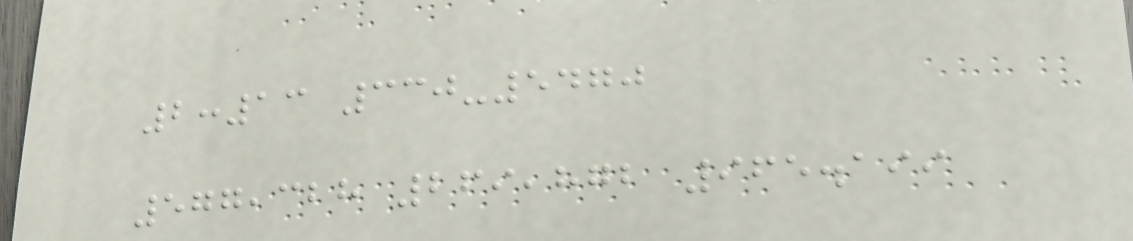2:13 330-5470
577,328 269,872 965.199
